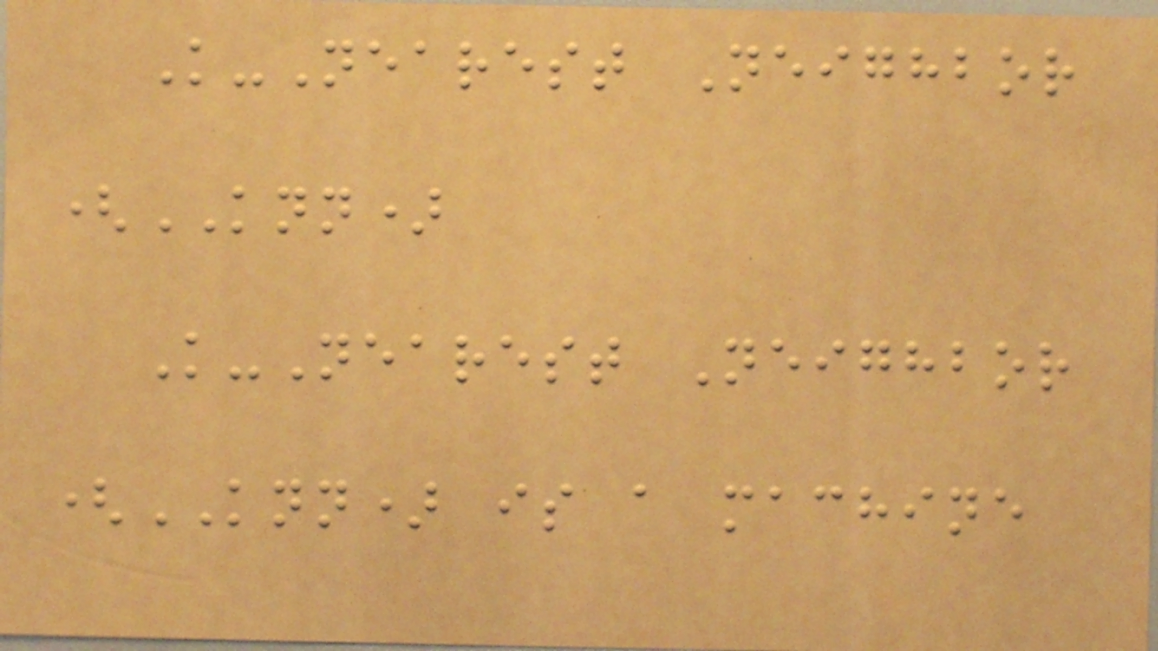K-Nearest Neighbor
(KNN)
K-Nearest Neighbor
(KNN) is a machine
